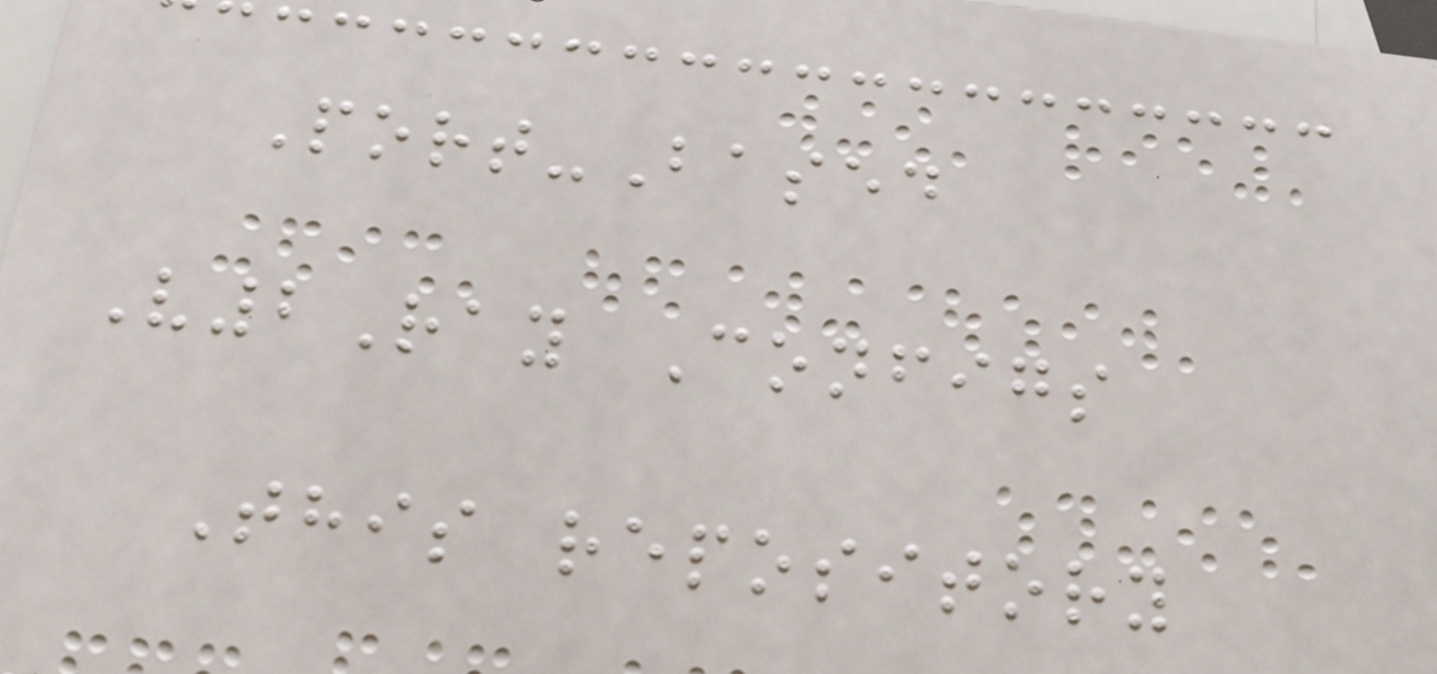Port-Based
V2Ray Configs
This repository
